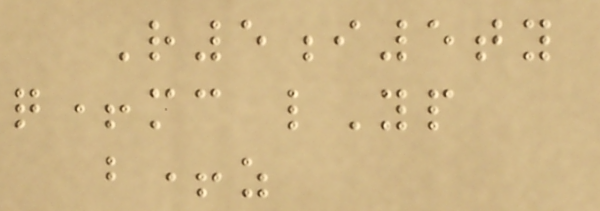R5i5ty
q+mc lYp
b+z
